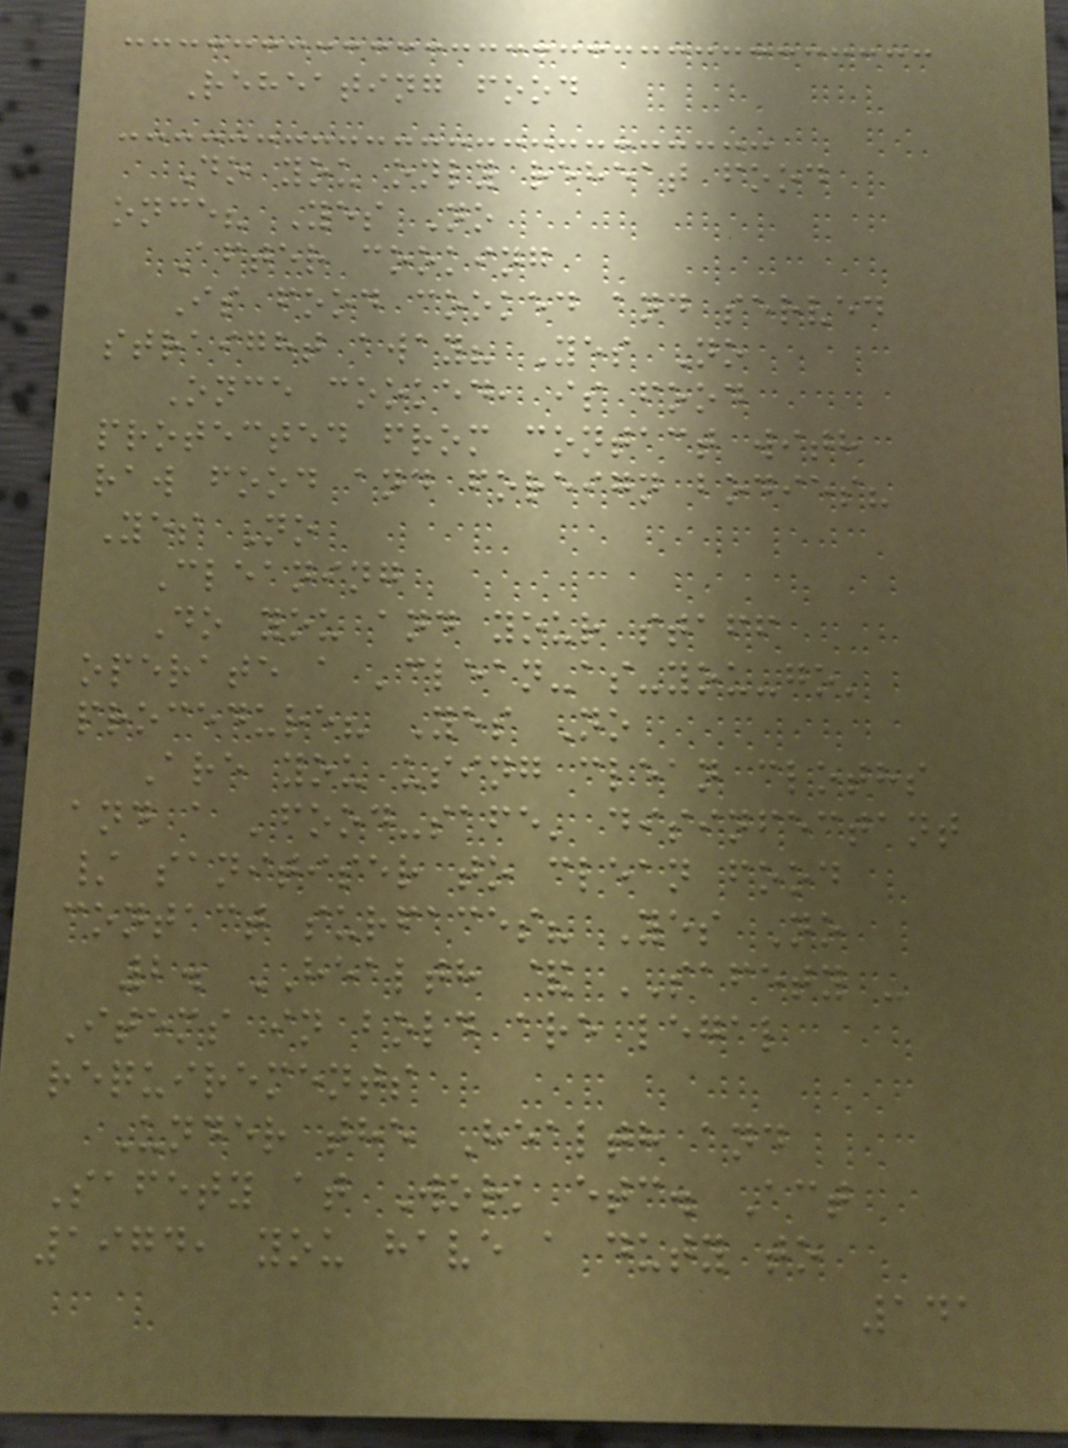Reheating food
Do you only reheat food
once? Yes No
After cooking
Is food cooked and served
straight away? Yes No
Once cooked, is food
protected from contact with
raw food and foreign bodies?
Yes No
Cleaning
Do you and your staff
operate a 'clean-as-you-go'
procedure? Yes No
Are you using clean cloths
and a 'food-safe' disinfectant
/ sanitiser to clean food
contact surfaces? Yes No
2. HEALTH & SAFETY -
Items in bold are legal
requirements
Under the Health and
Safety at Work etc. Act
1974, you have a duty to
141
